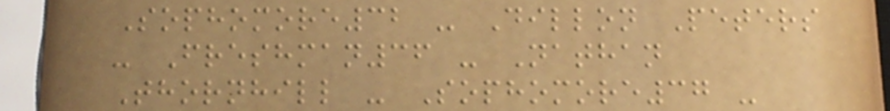Sophomore32 - Dillon Peters
- Freshman36 - Nathan
Thornhill - Sophomore37 -
